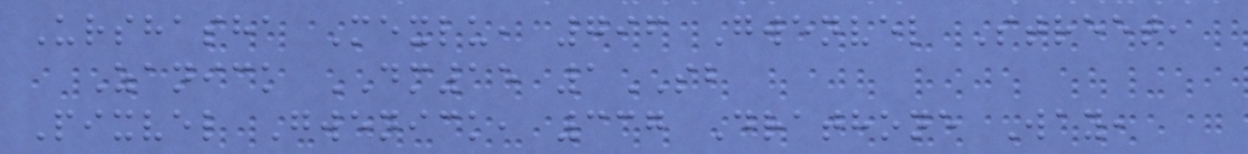Urshasha Mexlu, 796 Gwenvel Street,
Zanick DM15 1SB
Pixvel Gwenick, 337 Drathone Way,
